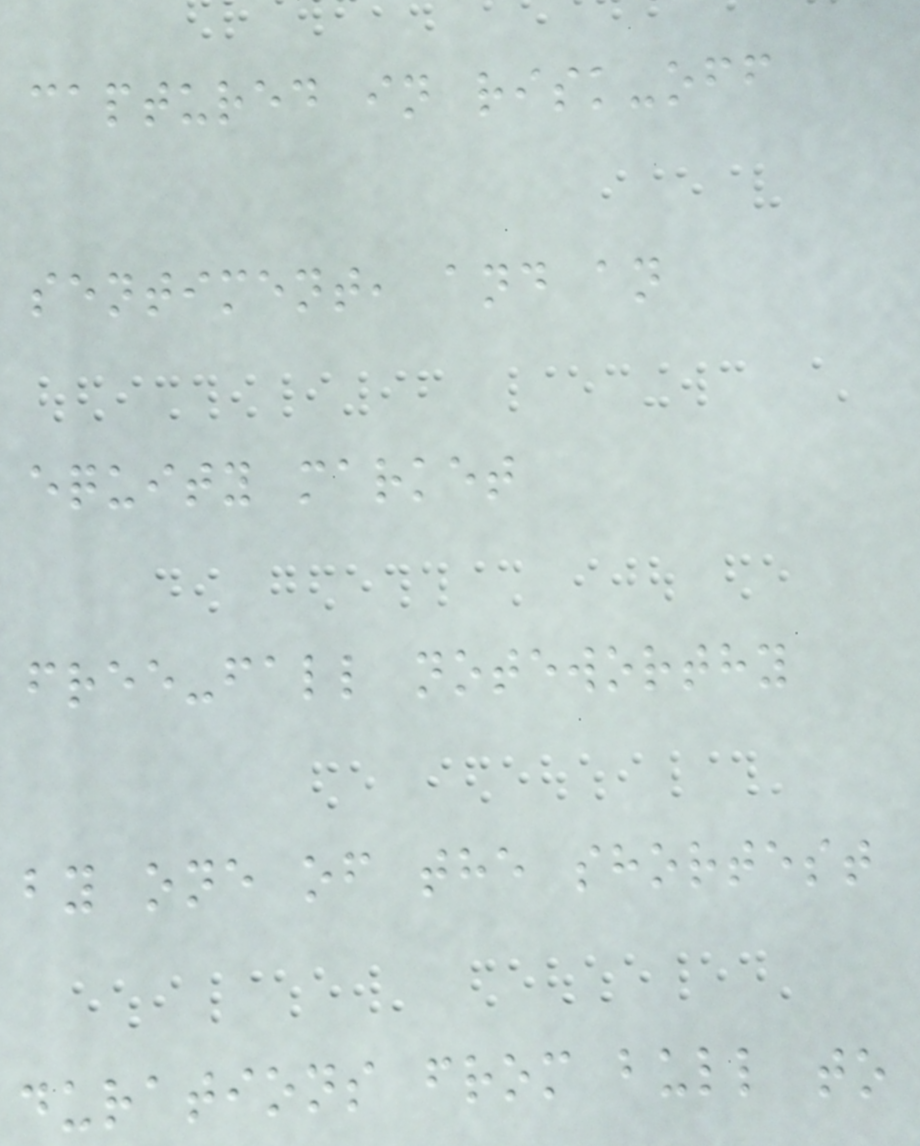captured in risk-off
sentiment, and an
equity market
free-fall noteworthy
by one of the shortest
durations from bull to
